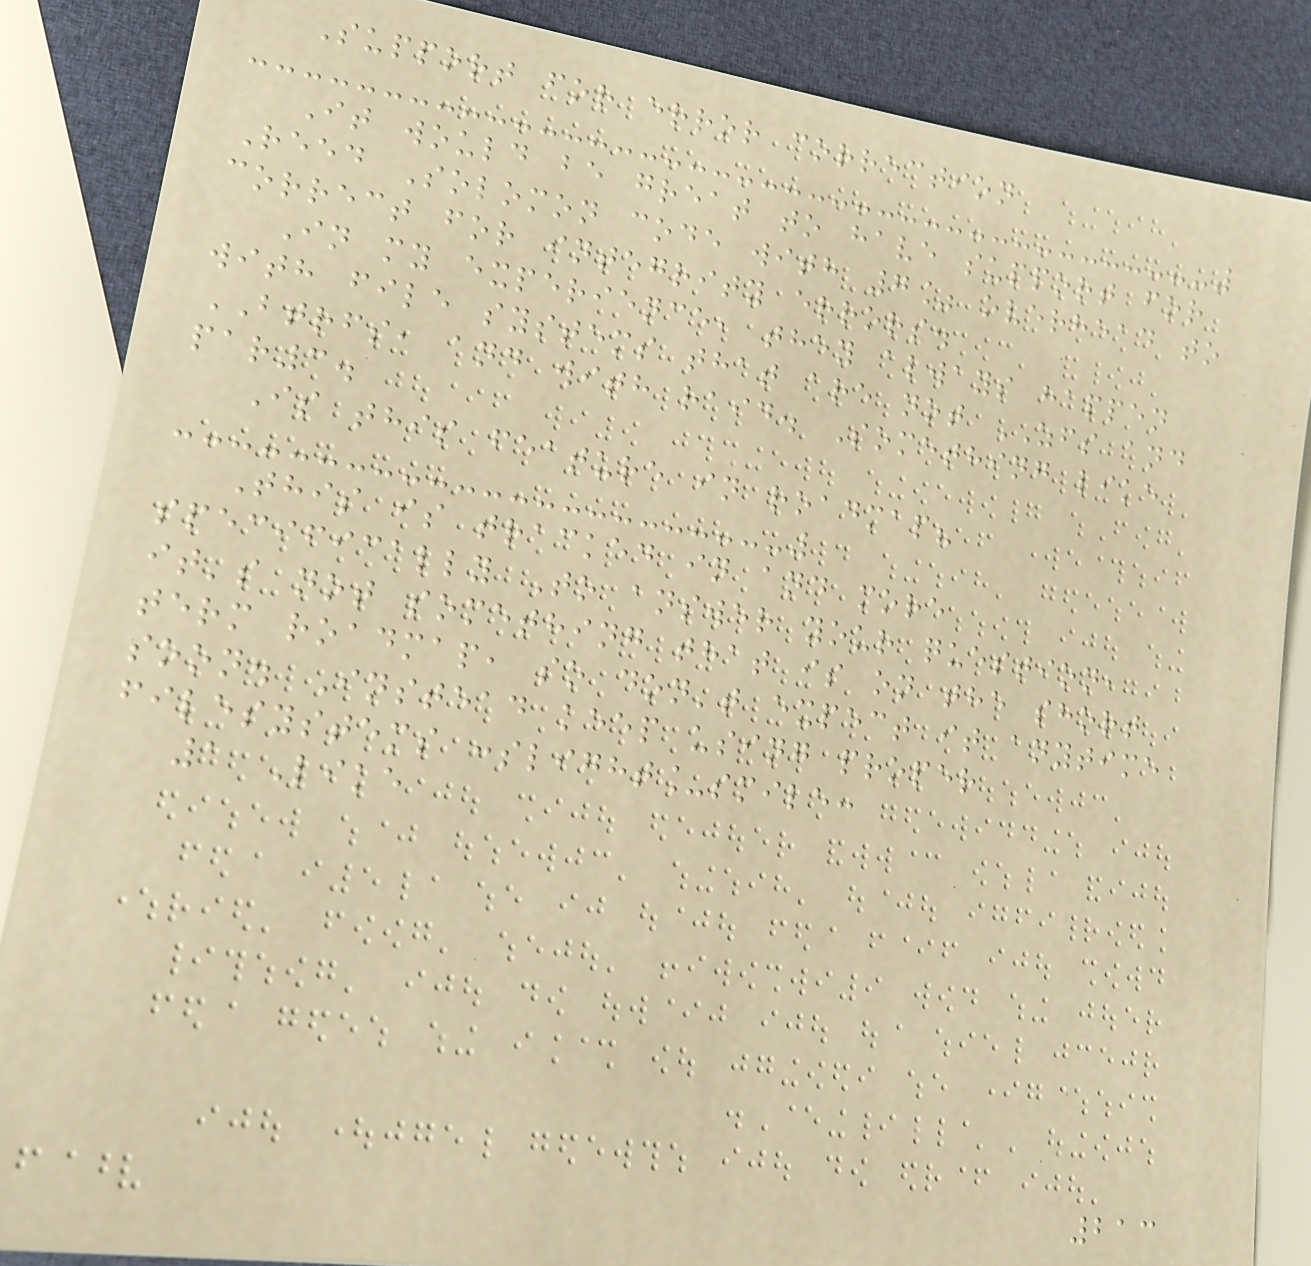Support for error correction
It would be great to have support for
Reed Solomon code with 7% overhead to
correct for integrity errors.
In my experience, they always happen
with file systems that are not ZFS and
BTRFS, and with raid. Something like
par3.
Is this feature in roadmap?
This is tracked in and more
specifically To answer your question,
it's not something that is on the short
term roadmap, so don't expect it anytime
soon. Instead keep using proper
filesystems :slight_smile:
1 Like
213
